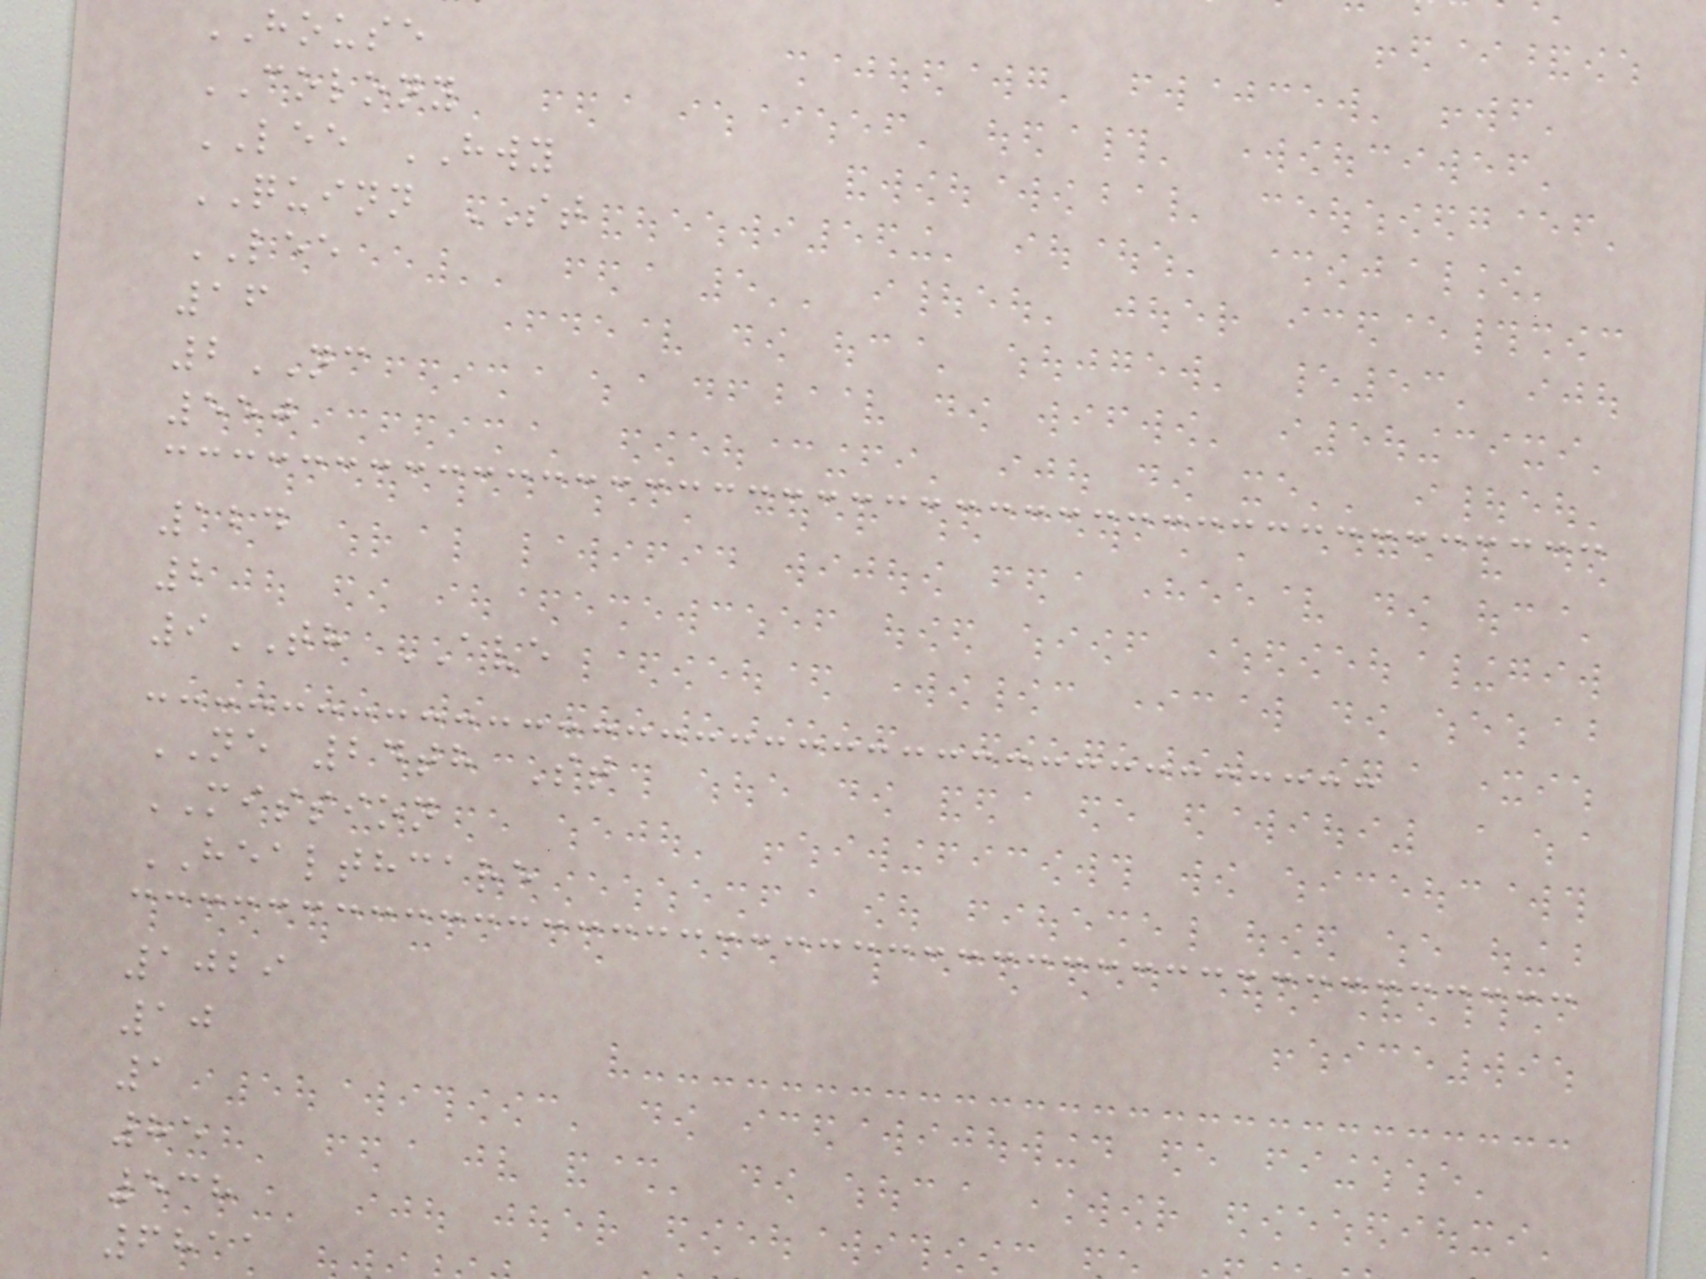HOUSE
COLONY
LEE HWY
QUINN ST
LEE
16
2NC
550
124
2
9TH AVE
NE 24th St
MISSION
HEALTHCARE
1029
10
1
85
538
6811
